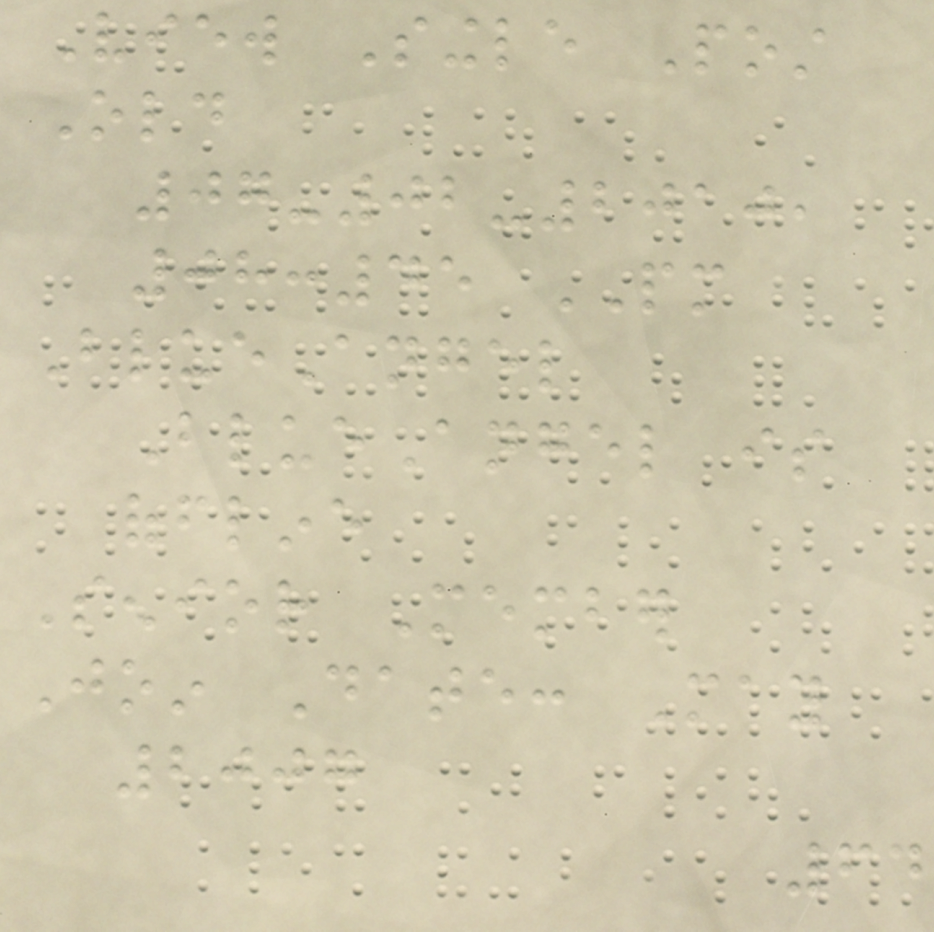View Single Post
Old
07-02-2010,
08:45 PM
BlueAngel
BlueAngel is
offline
Senior Member
Join Date: May
2007
64
